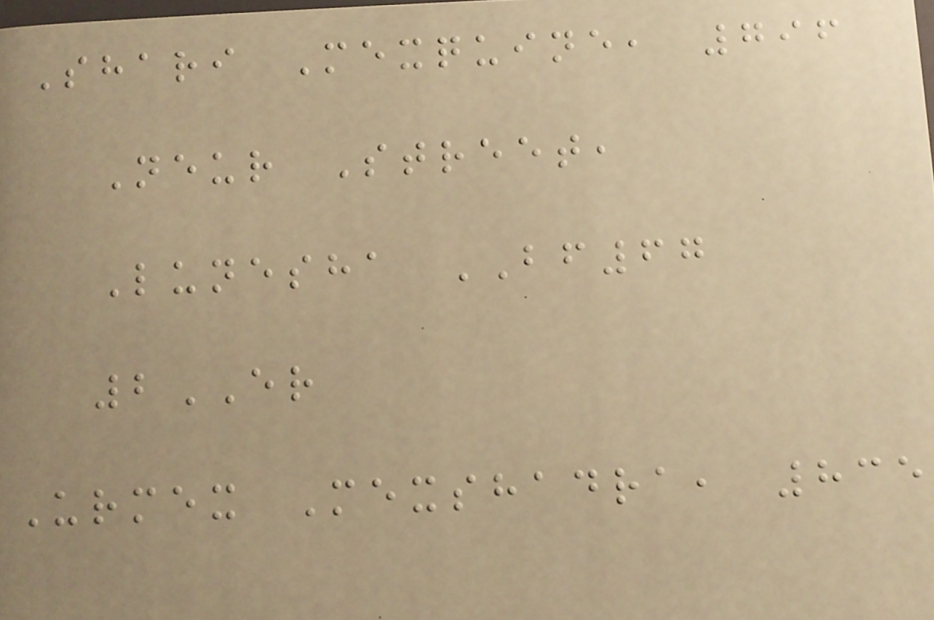Shari Mexquine, 796
Neur Street,
Lunesha BF67
2ER
Urmex Mexshadra, 835
